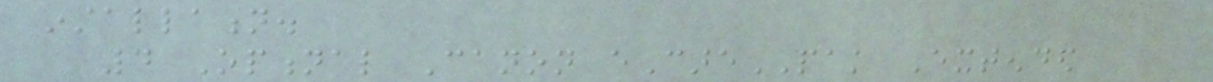installation.
4 Optional Canon eCarePAK Extended
